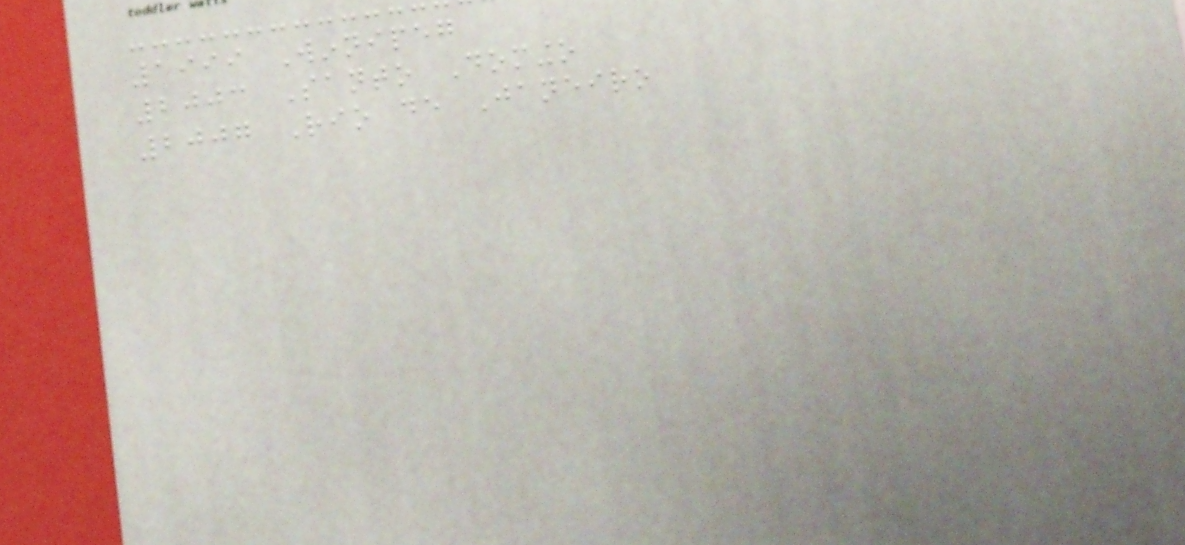1999 Winnipeg
2003 Santo Domingo
2007 Rio de Janeiro
